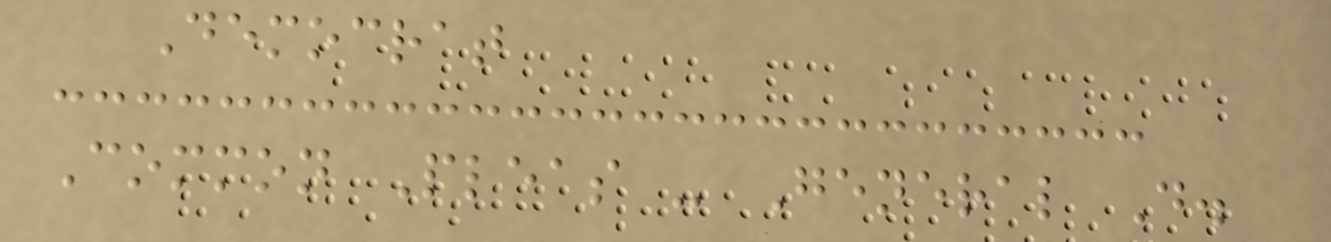Democrat
Common Pleas - General D.
